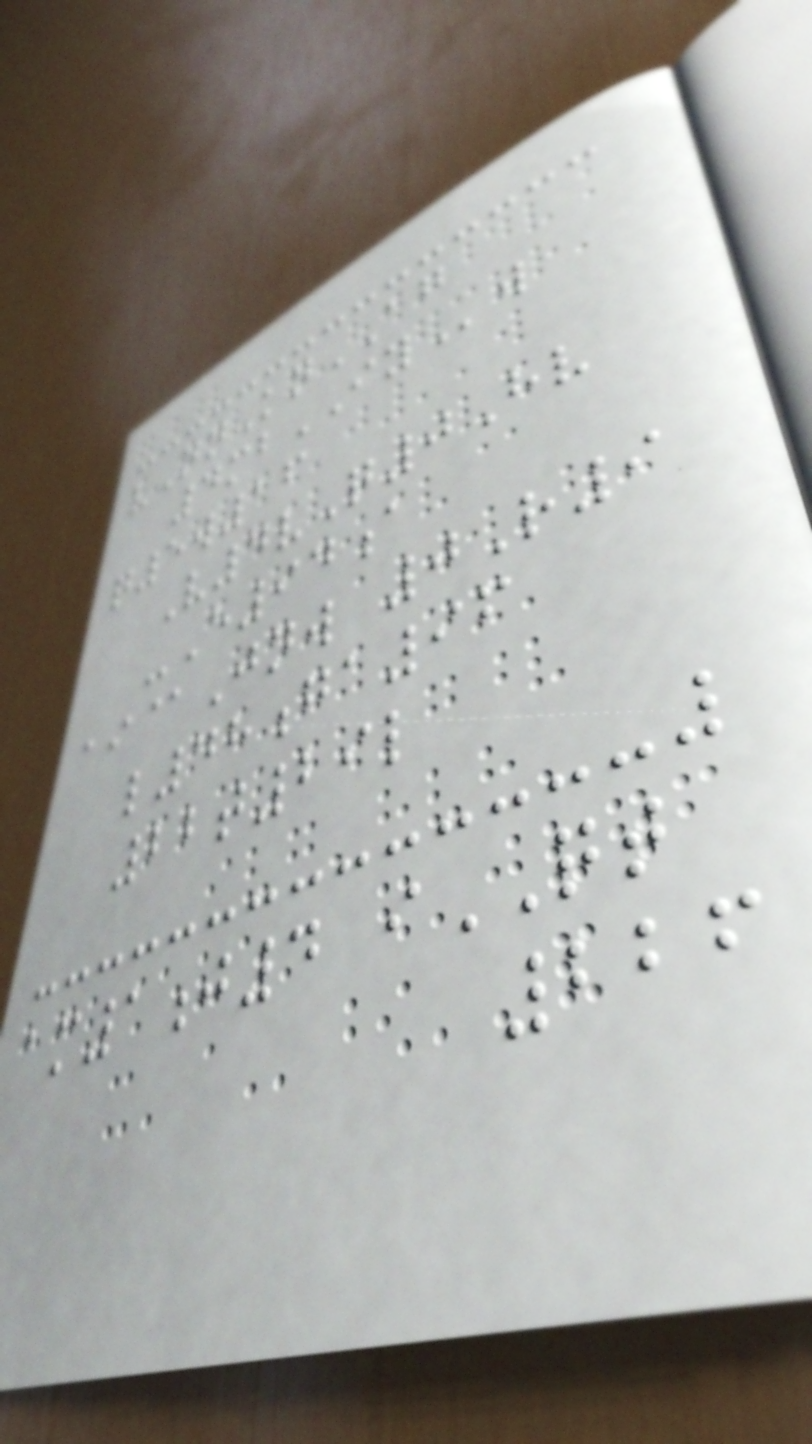vNnKnAG
4mbIYw
q5w16
V4vQ0Hv
-E94a
ai@Jnw 0R9
l48ga96
22t29l
am1j4 iQT
226
